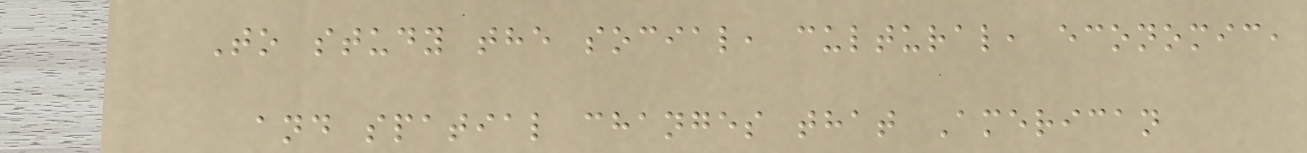To study the social, cultural, economic,
and spatial changes that American
